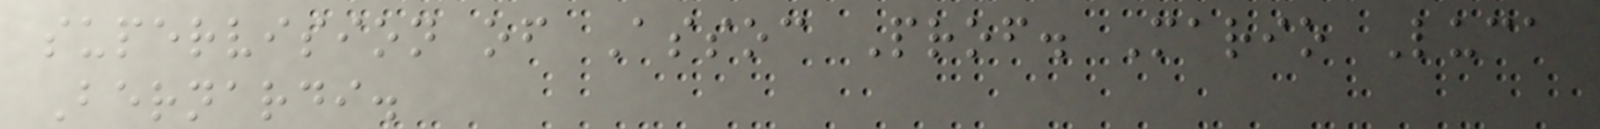supervision of Assoc Prof. Mario Luca
Bernardi.
